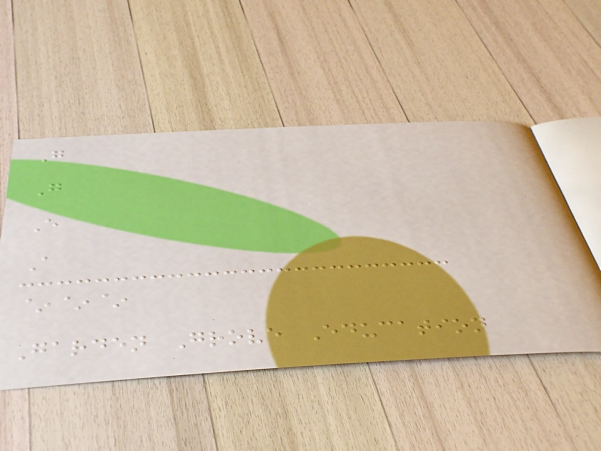G
G
E
A
~~~
Garden Grove Education
